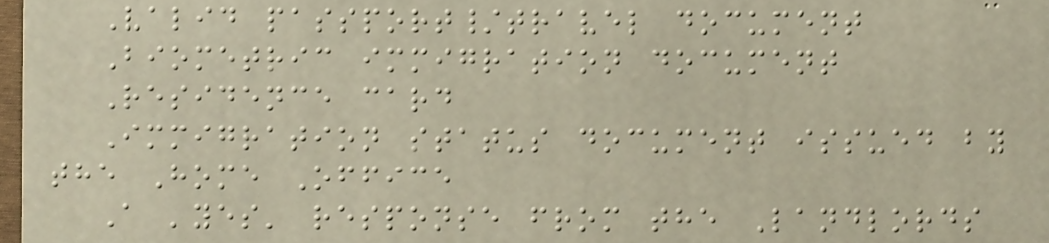Valid passport/travel document
Biometric immigration document
Residence card
Immigration status document issued by
the Home Office
A 'yes' response from the Landlords
